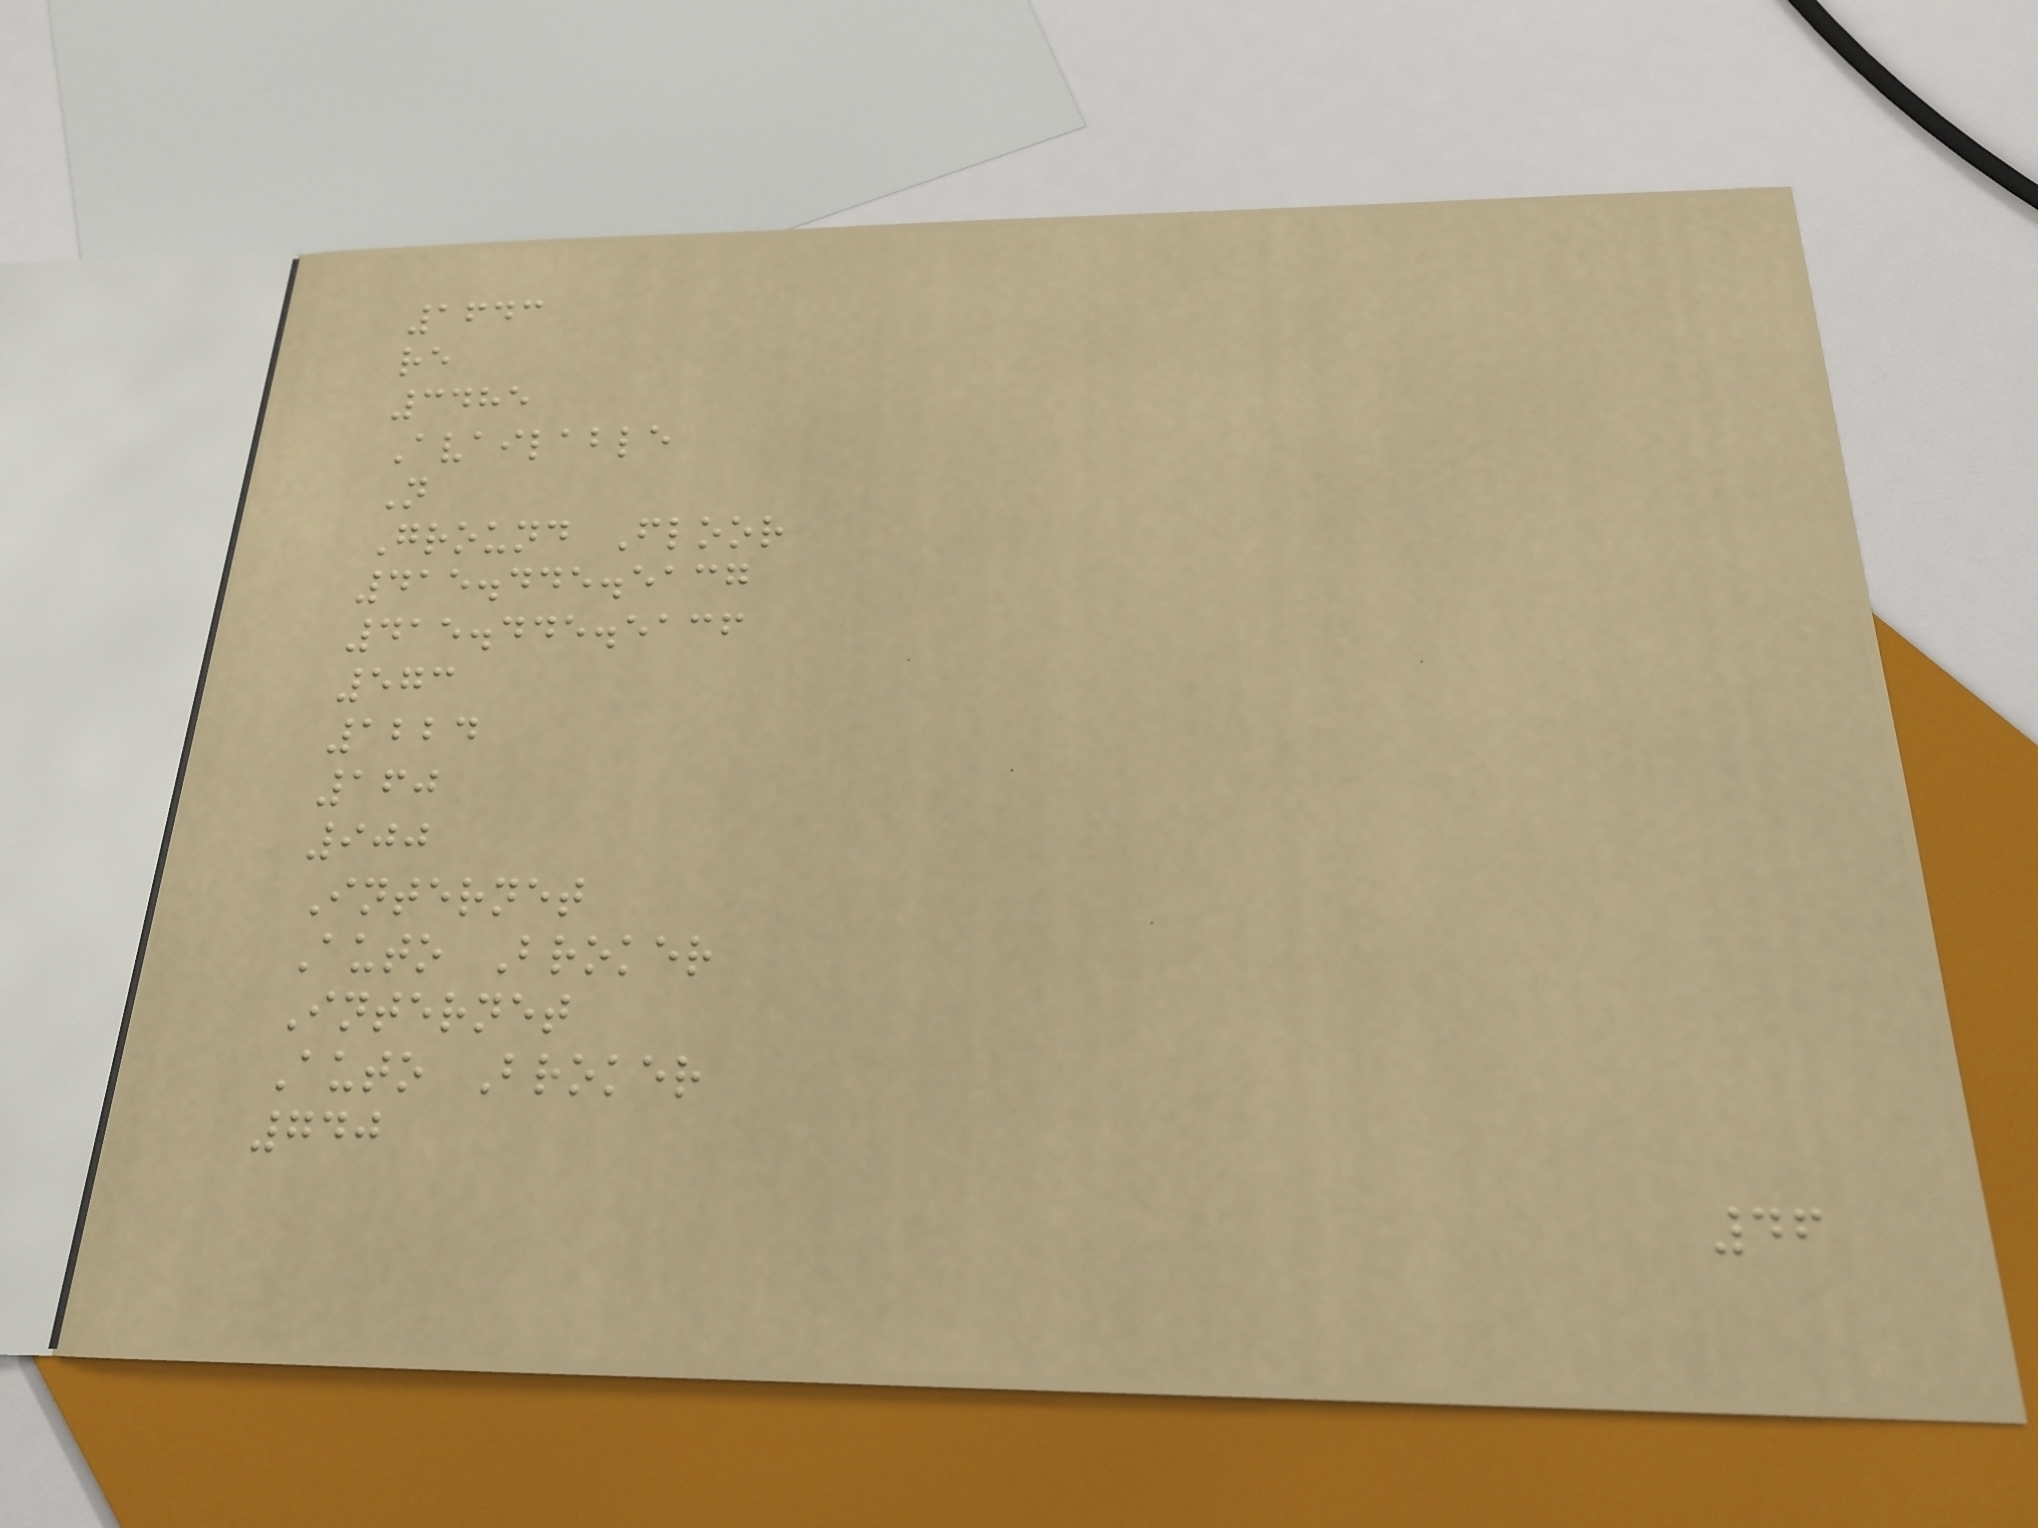1643
re
3485
Available
N
Ground Floor
415.445.5137
415.445.5136
573
1224
160
900
Internet
Auto Broker
Internet
Auto Broker
740
46
